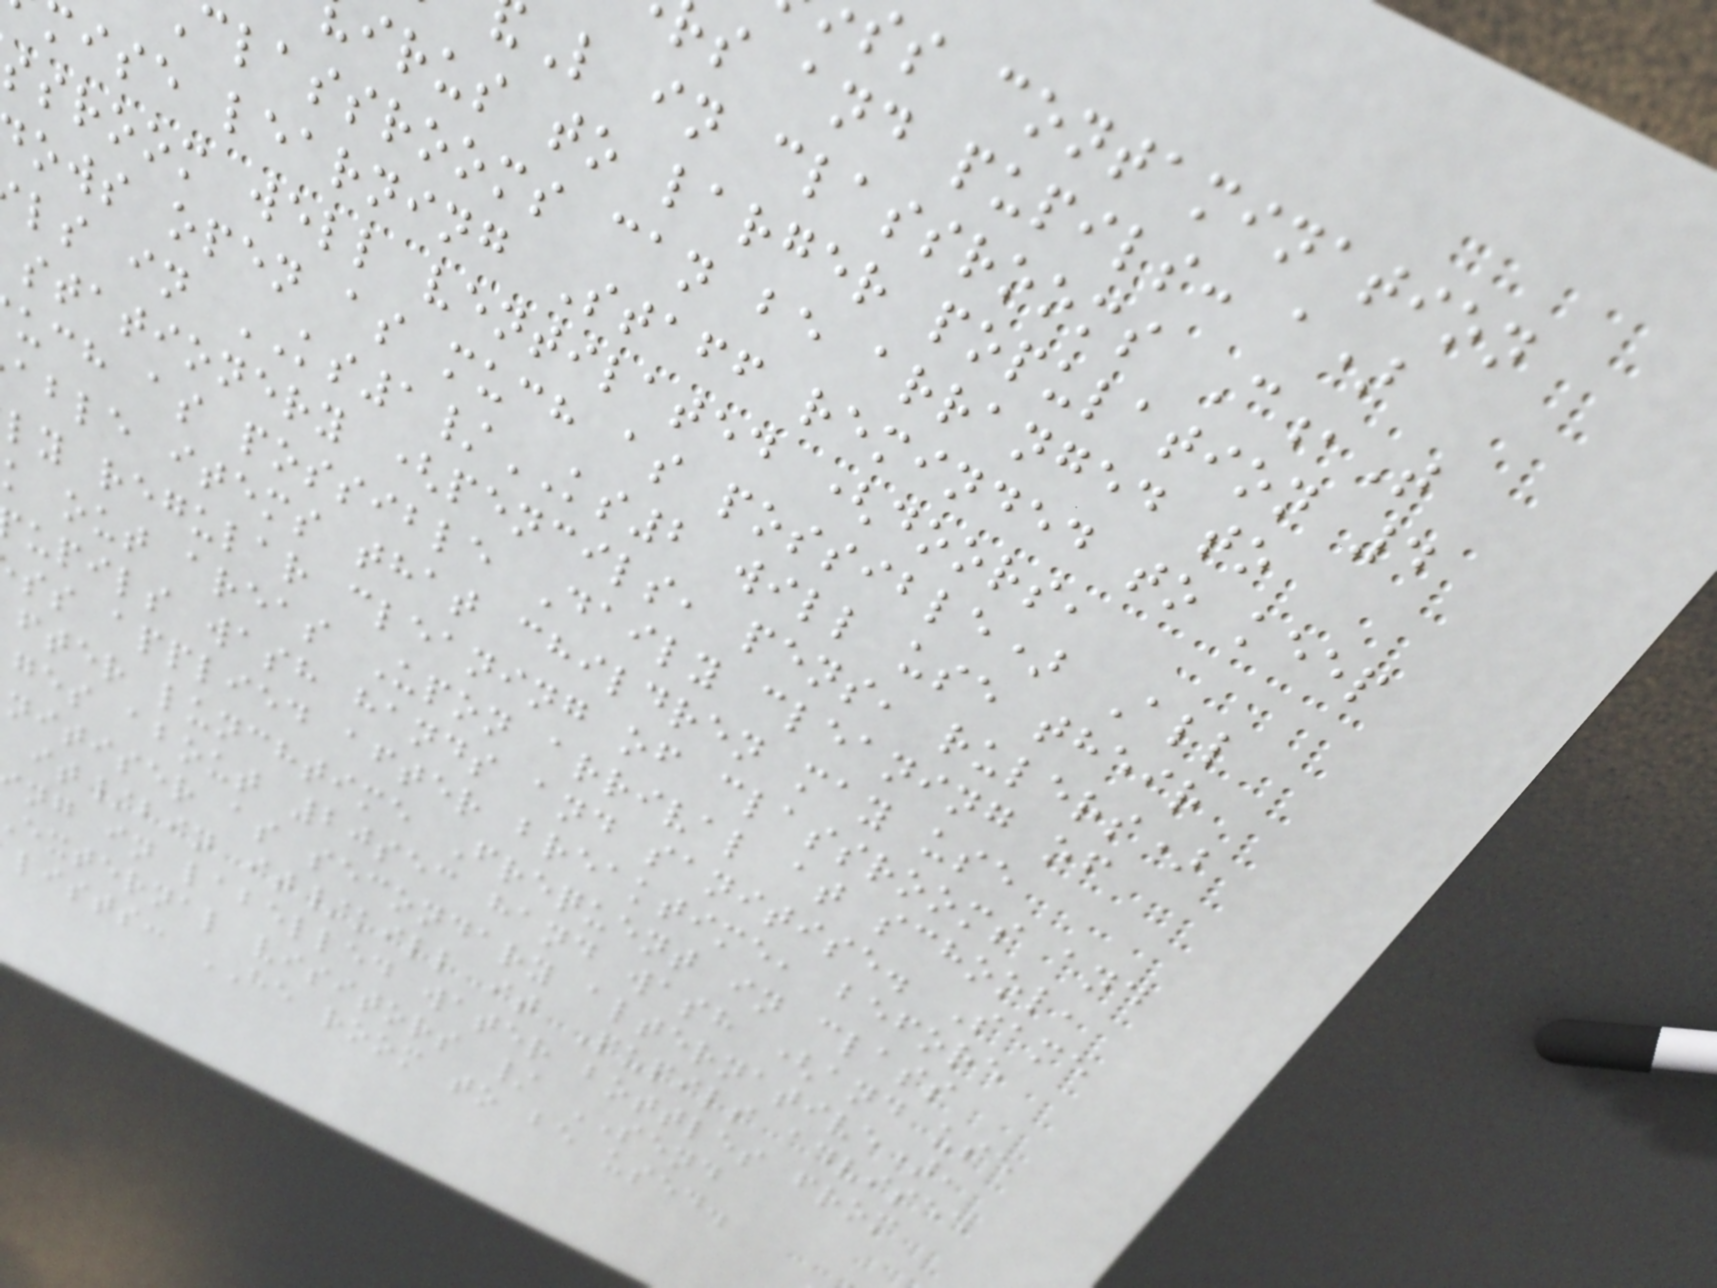ss contamination
s and pupils: a)
L in classrooms C,T
irus to larger population 4
classrooms can be arranged to
ise learning Staff reminded to keep
ssroom well ventilated (doors,
ows open as much as possible) All
ls in KS1/KS2 will use their
stationery (pencils, pens, rulers)
uch as possible Daily cleaning of
able items that children may use
ly regular cleaning of classrooms and
k out areas Upon arrival at school,
upils wash hands and sanitise. Same
ss applied after breaktime, before
fter lunchtime Frequent in class
ges about 20sec hand wash (and use
nitiser as secondary alternative),
it/bin it/kill it Pupils advised
ng in labelled water bottles from
external visitors / SEND
lists: HE room to be used.
